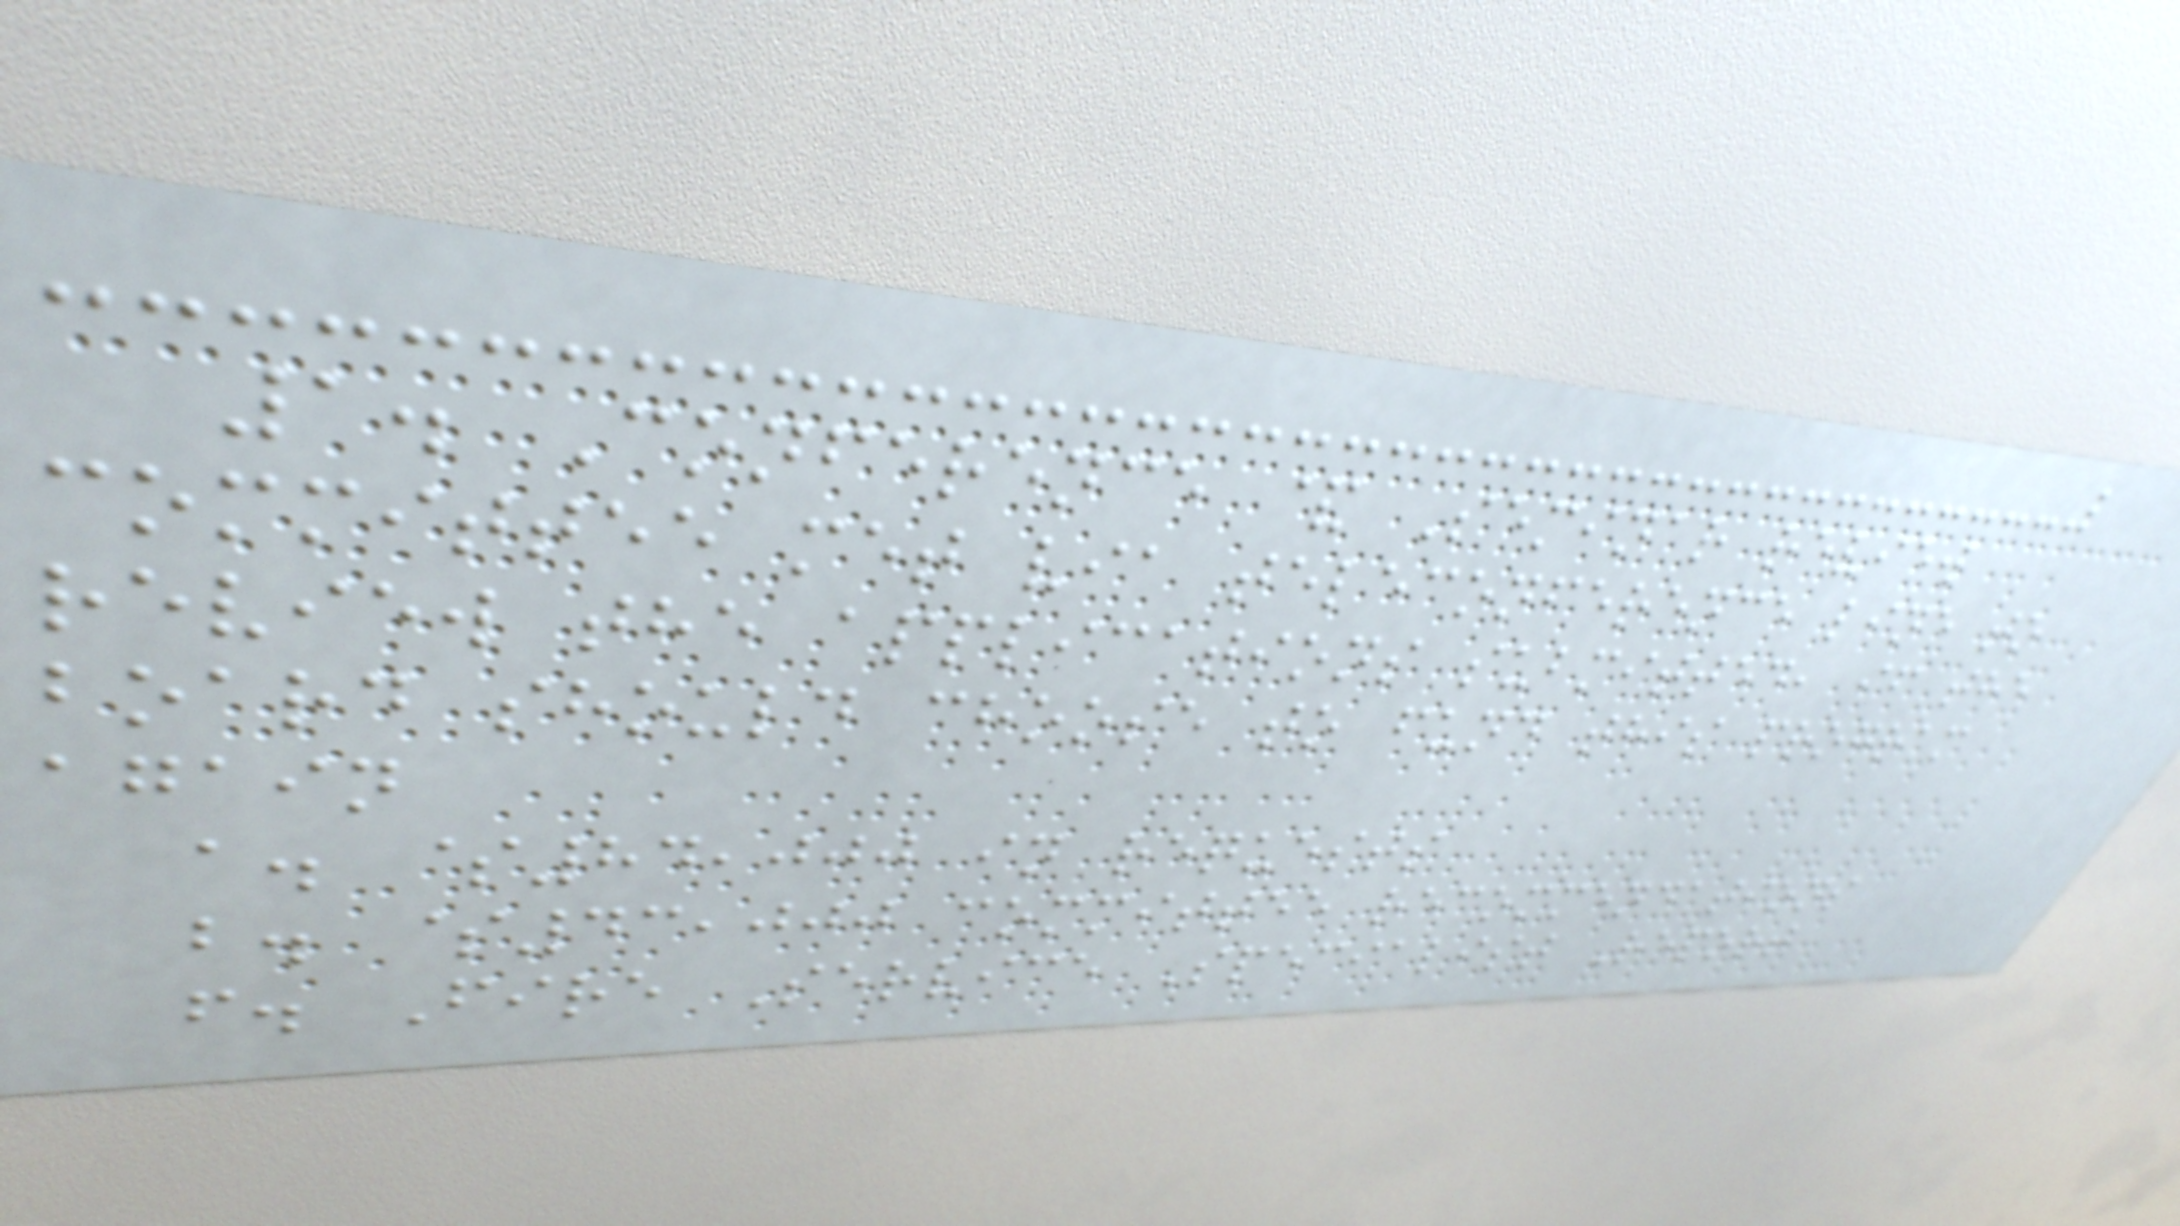1. Conference & Seminar review
committee met via teleconference line to
review the applications submitted, if the
board should choose to fund this program
again
a. $84,000 in requests
b. $43,000 committee recommendations
f. Fire Service Specialist Report
